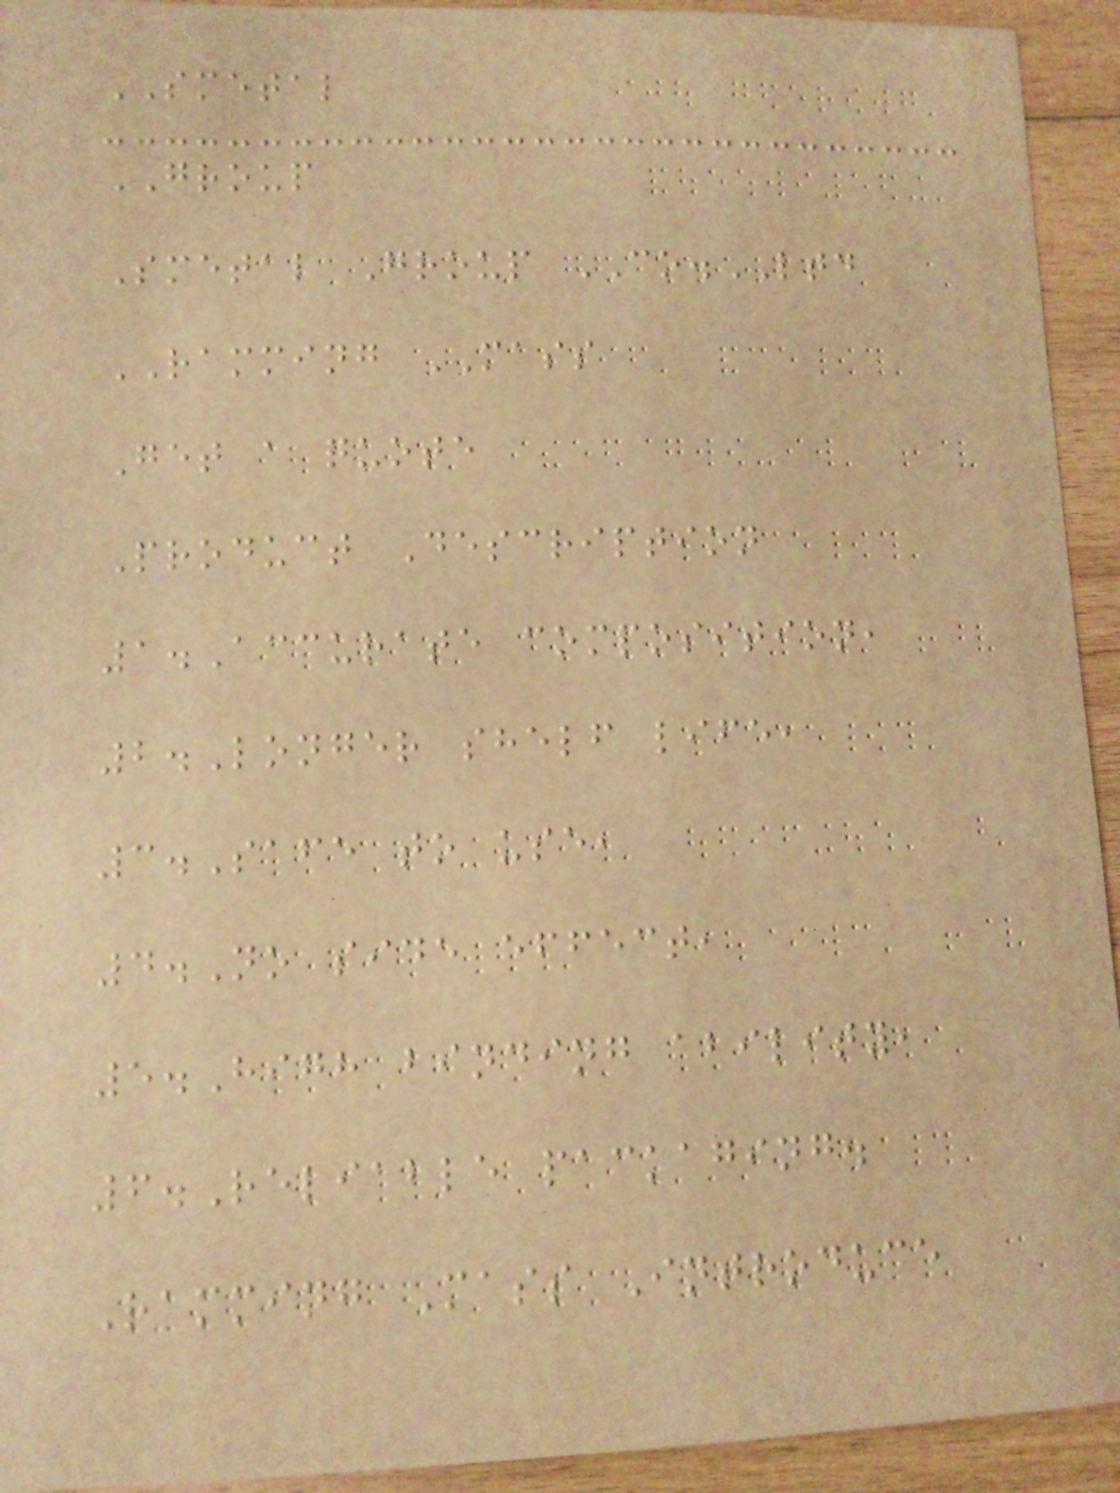SMETAL
GROUP
Smetal Group CO.LTD
RAMMING MASS
Get a quote
Product Description
1.Accurate composition,
2.Longer shelf life,
3.Safe to use,
4.No side effect,
5.High binding ability,
6.Reliable packaging.
Ramming Mass Introduce
